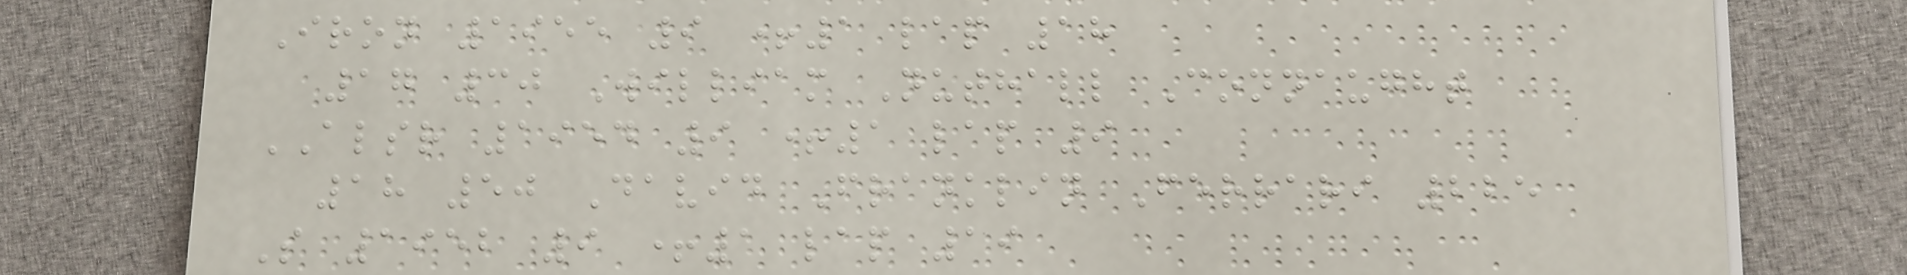Iron 1955 9 +1 lap 18
17 30 William Nuthall Connaught
ALSR 1954 9 +1 lap 9
18 50 David Franklin Ferrari 225
S 1952 9 +1 lap 19
